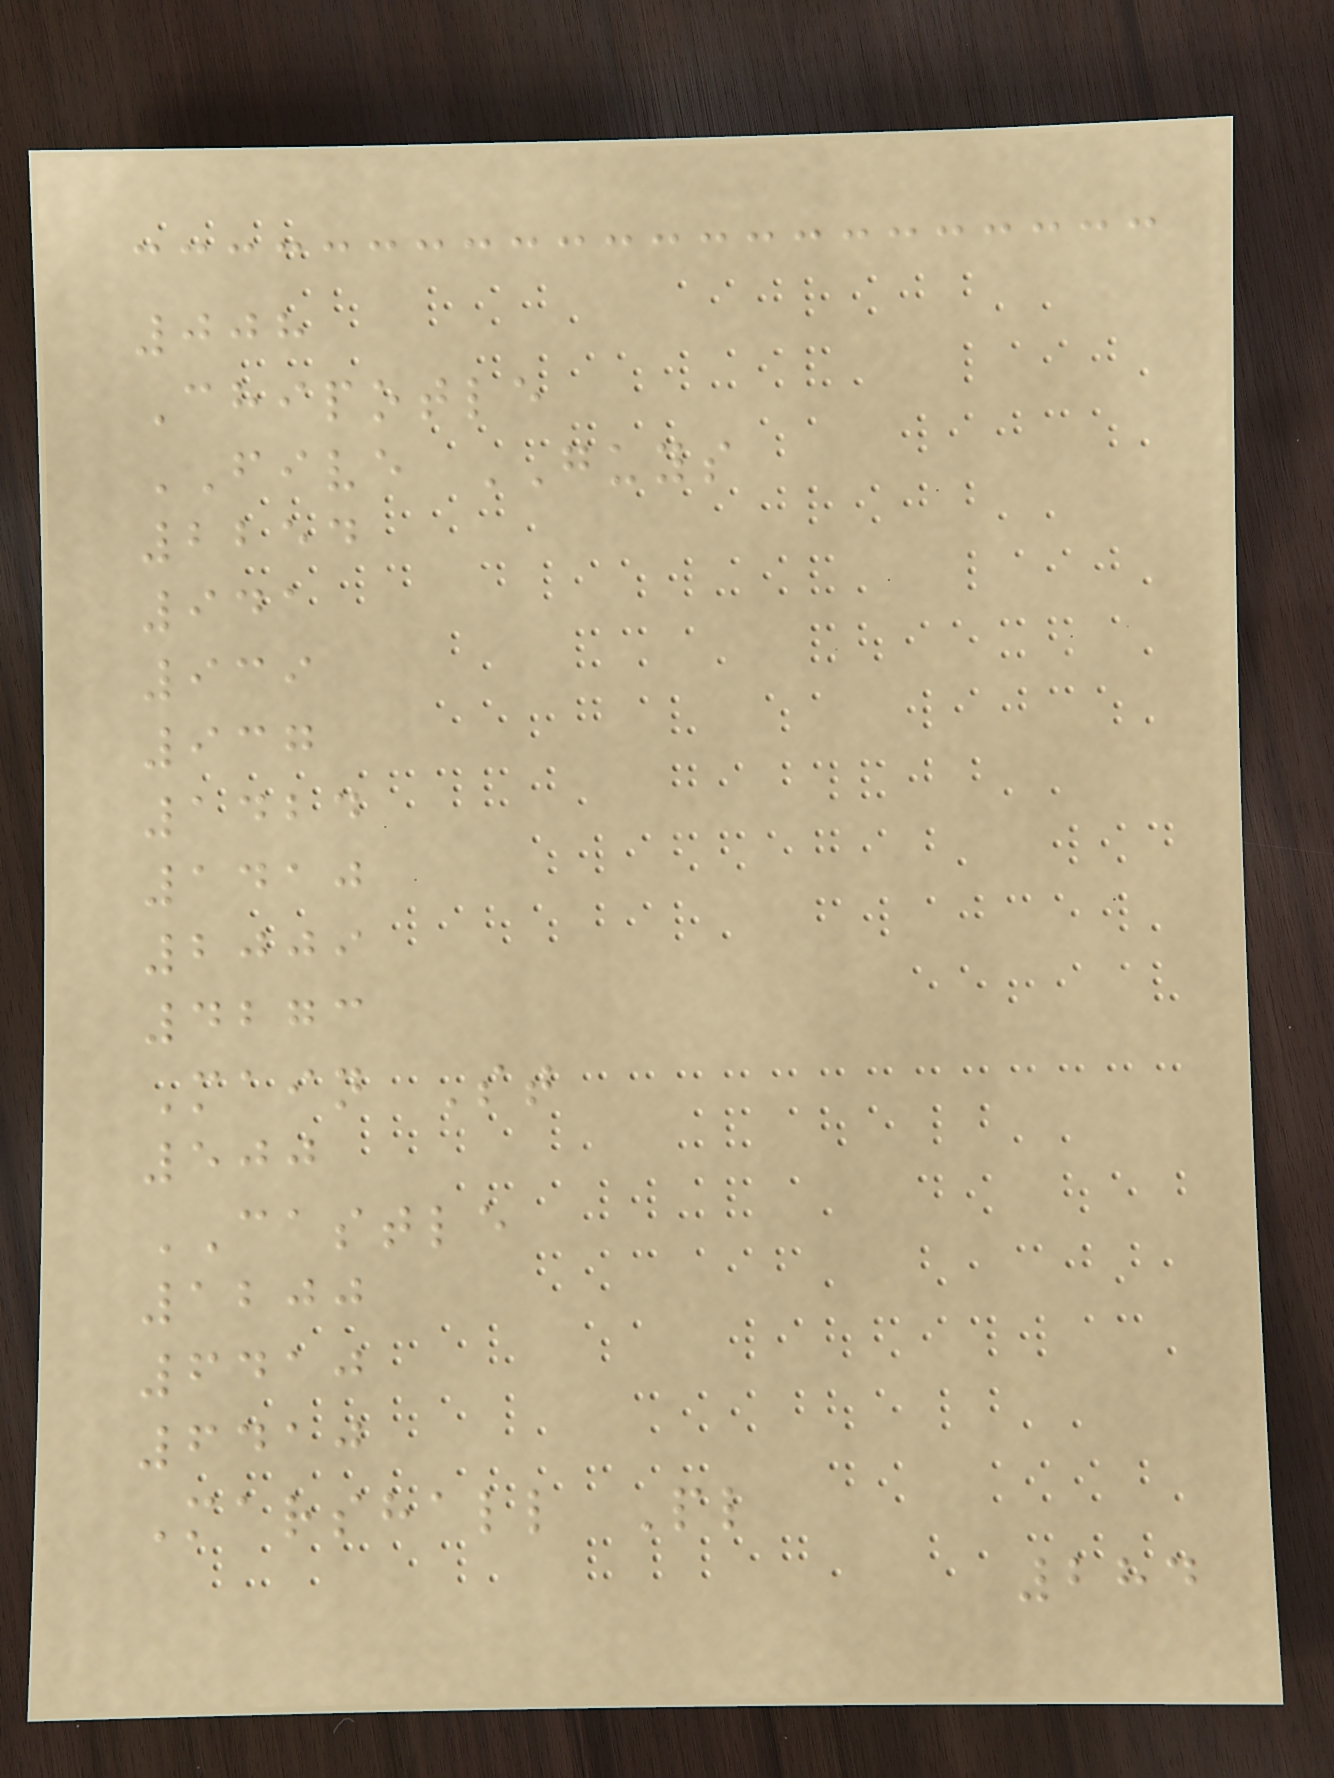008
Chipotle
FIVE GUYS
2254
941
939
937
1424
1410
2009
4273
Main St
500
CASTLE
1200
6410
6410
Marshall Pl
284
